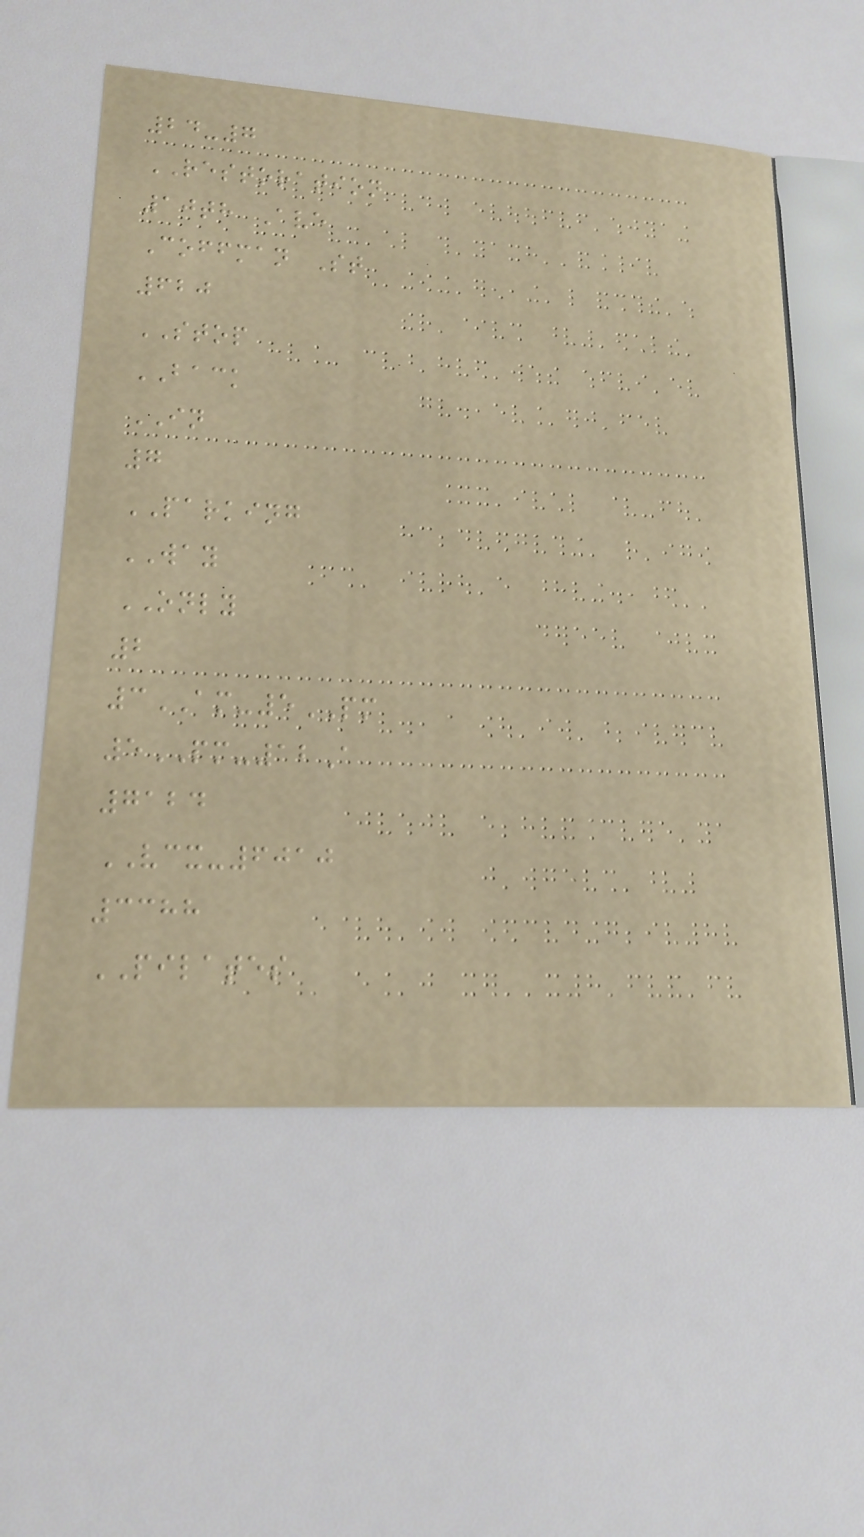24-7
RESTORATION
10th Ave
Coffman St
620
STOP
BACK
IN
7
PARKING
WAY
ONLY
2
3AM-5PM
5PM-12A
7124
VCX-6010
3388
PILATES
